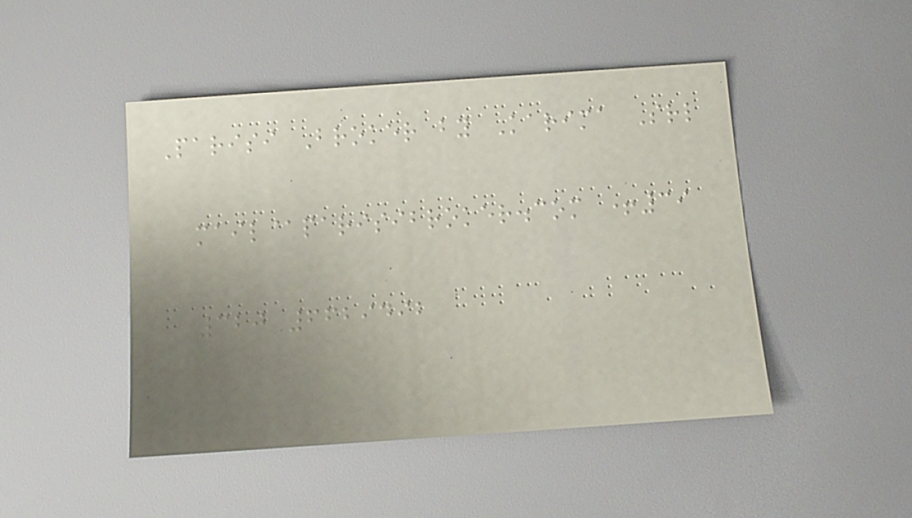Parisi Broker by Karima Srl
mail@parisibroker.com +39
320 6629492
